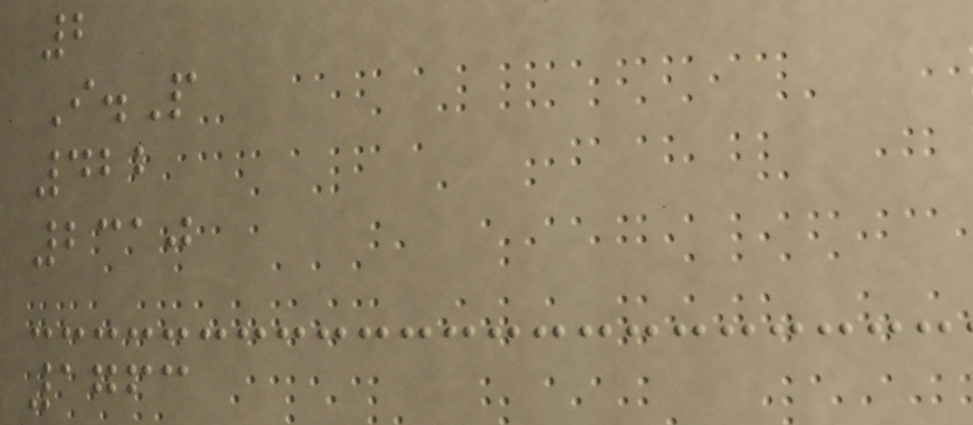2
I.P
422
2310
1763
